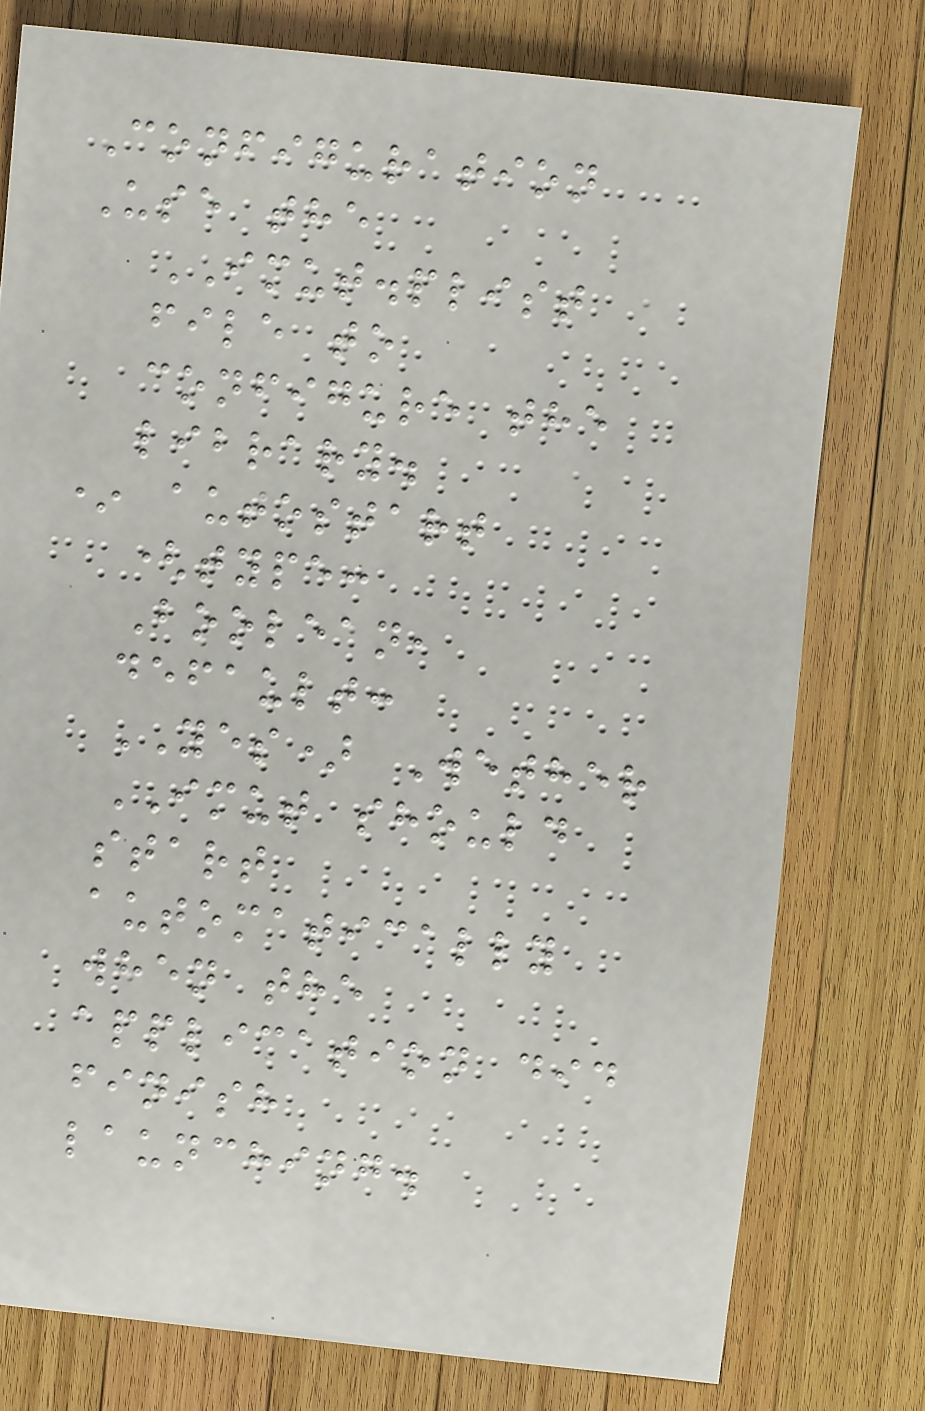Configuration
Use the
IMUT.plist
file to
configure the
library.
* autostart
(type:
Boolean,
default:
YES) Wether
IMUT should
start
automatically
when the
application did
finish
launching.
